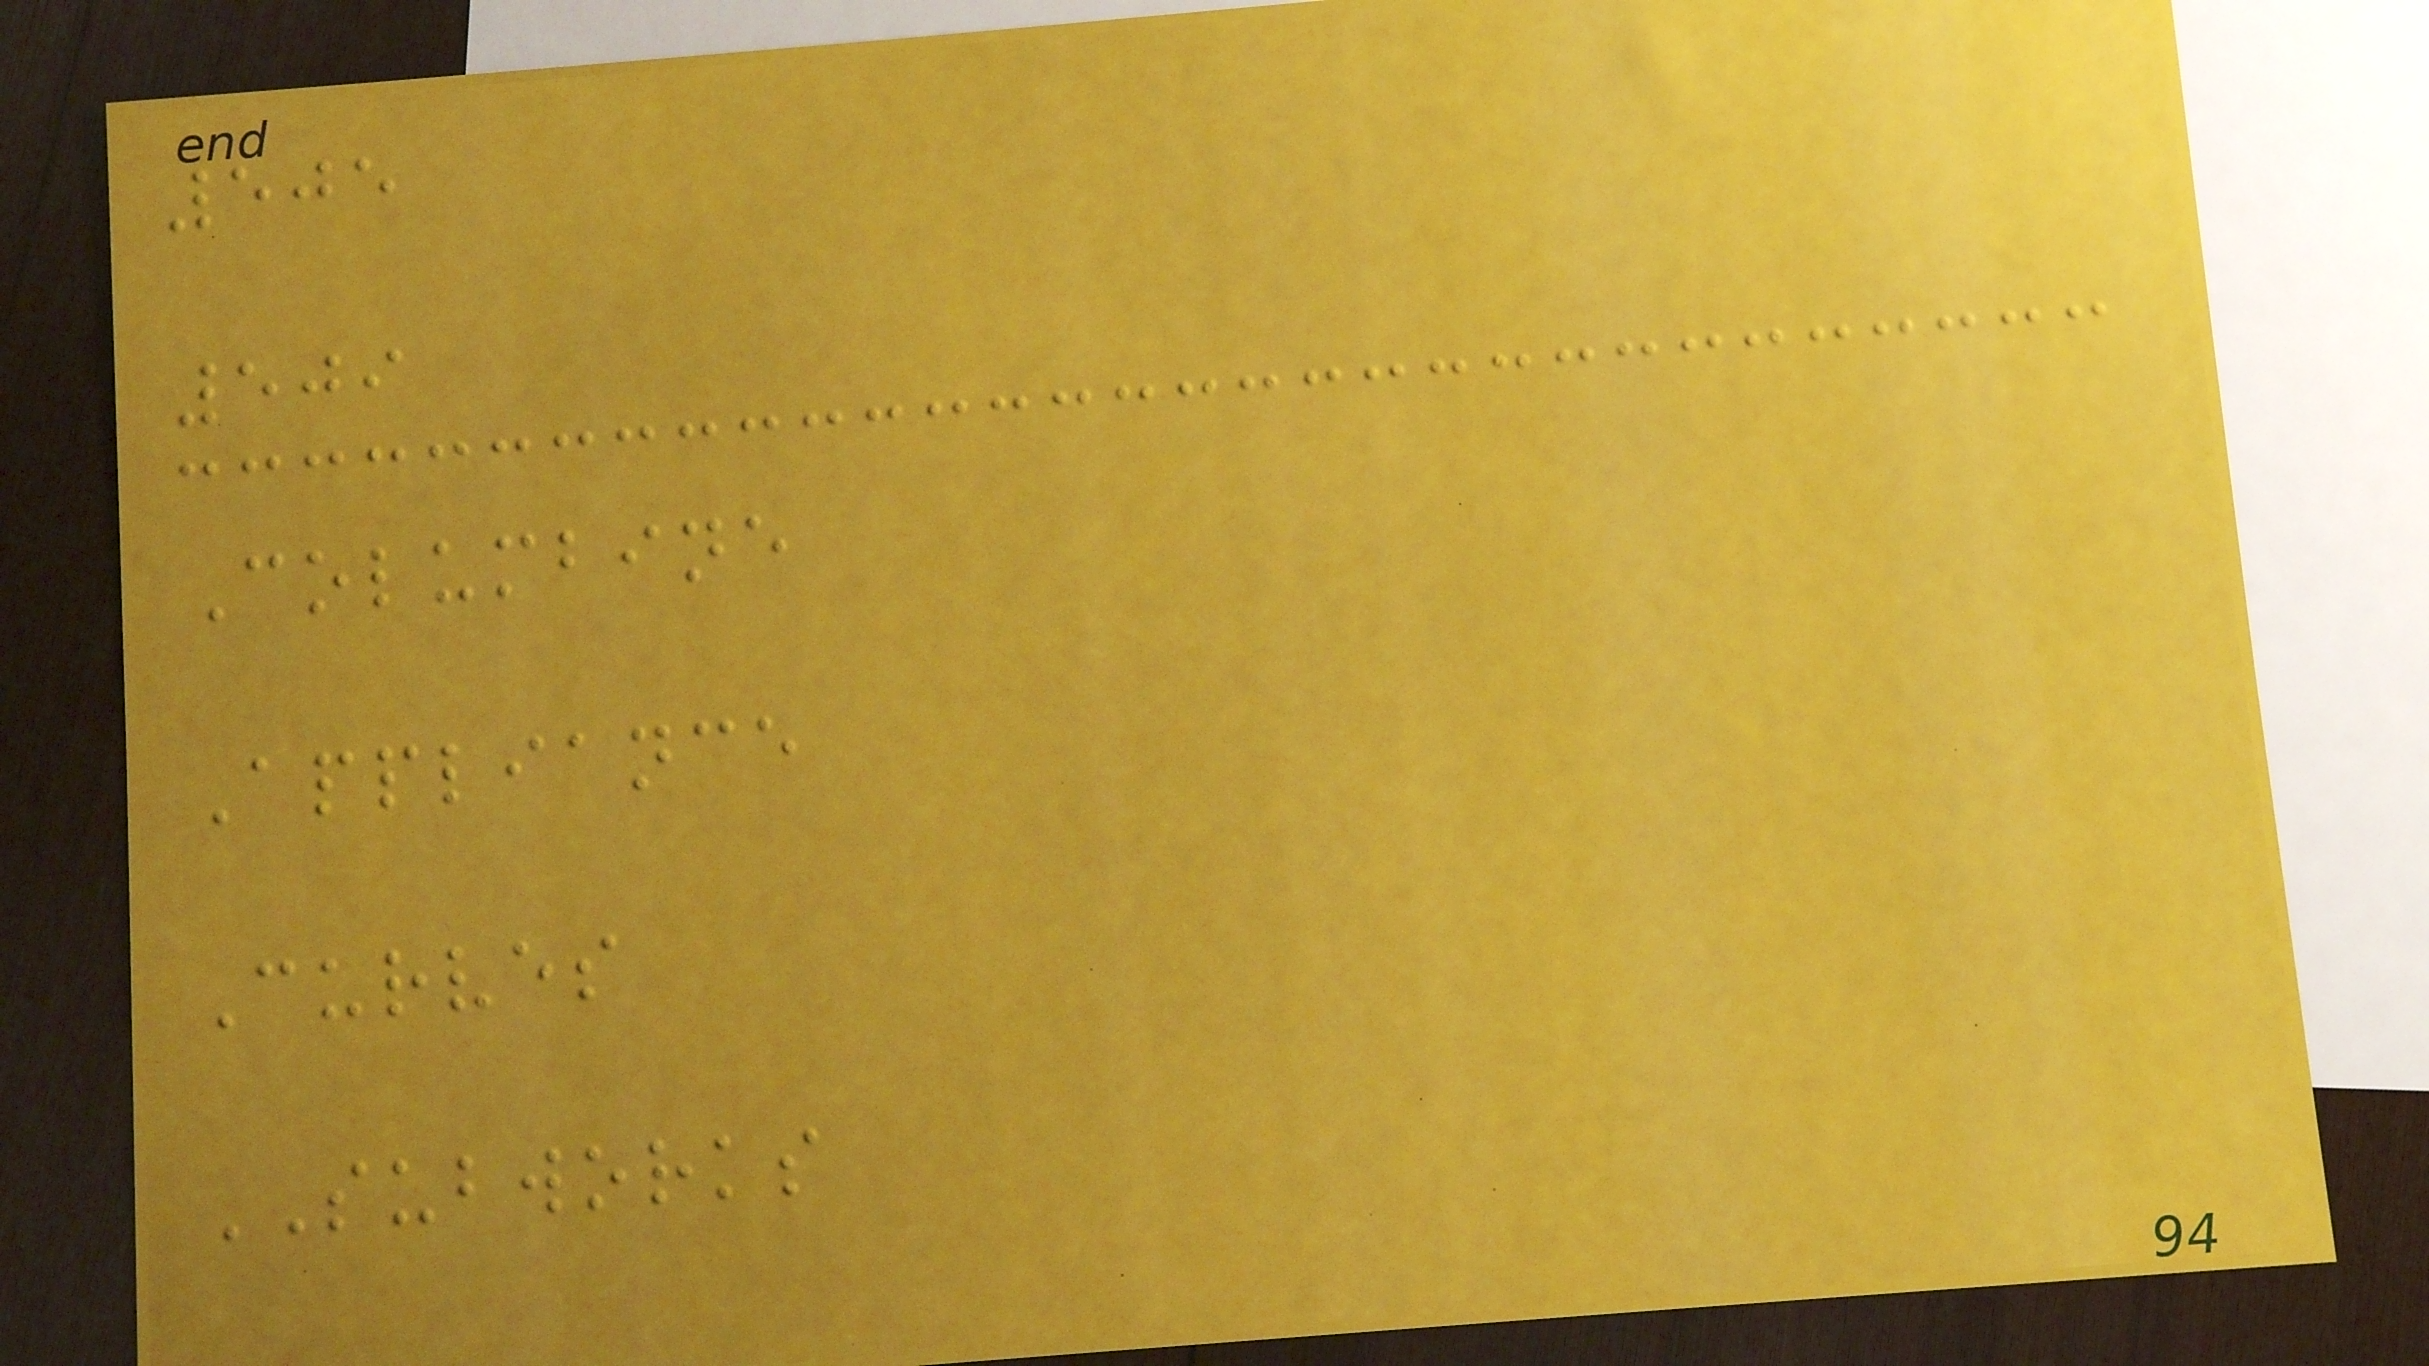505
509
Columbine
Appliance
Curves
SUBWORKS
